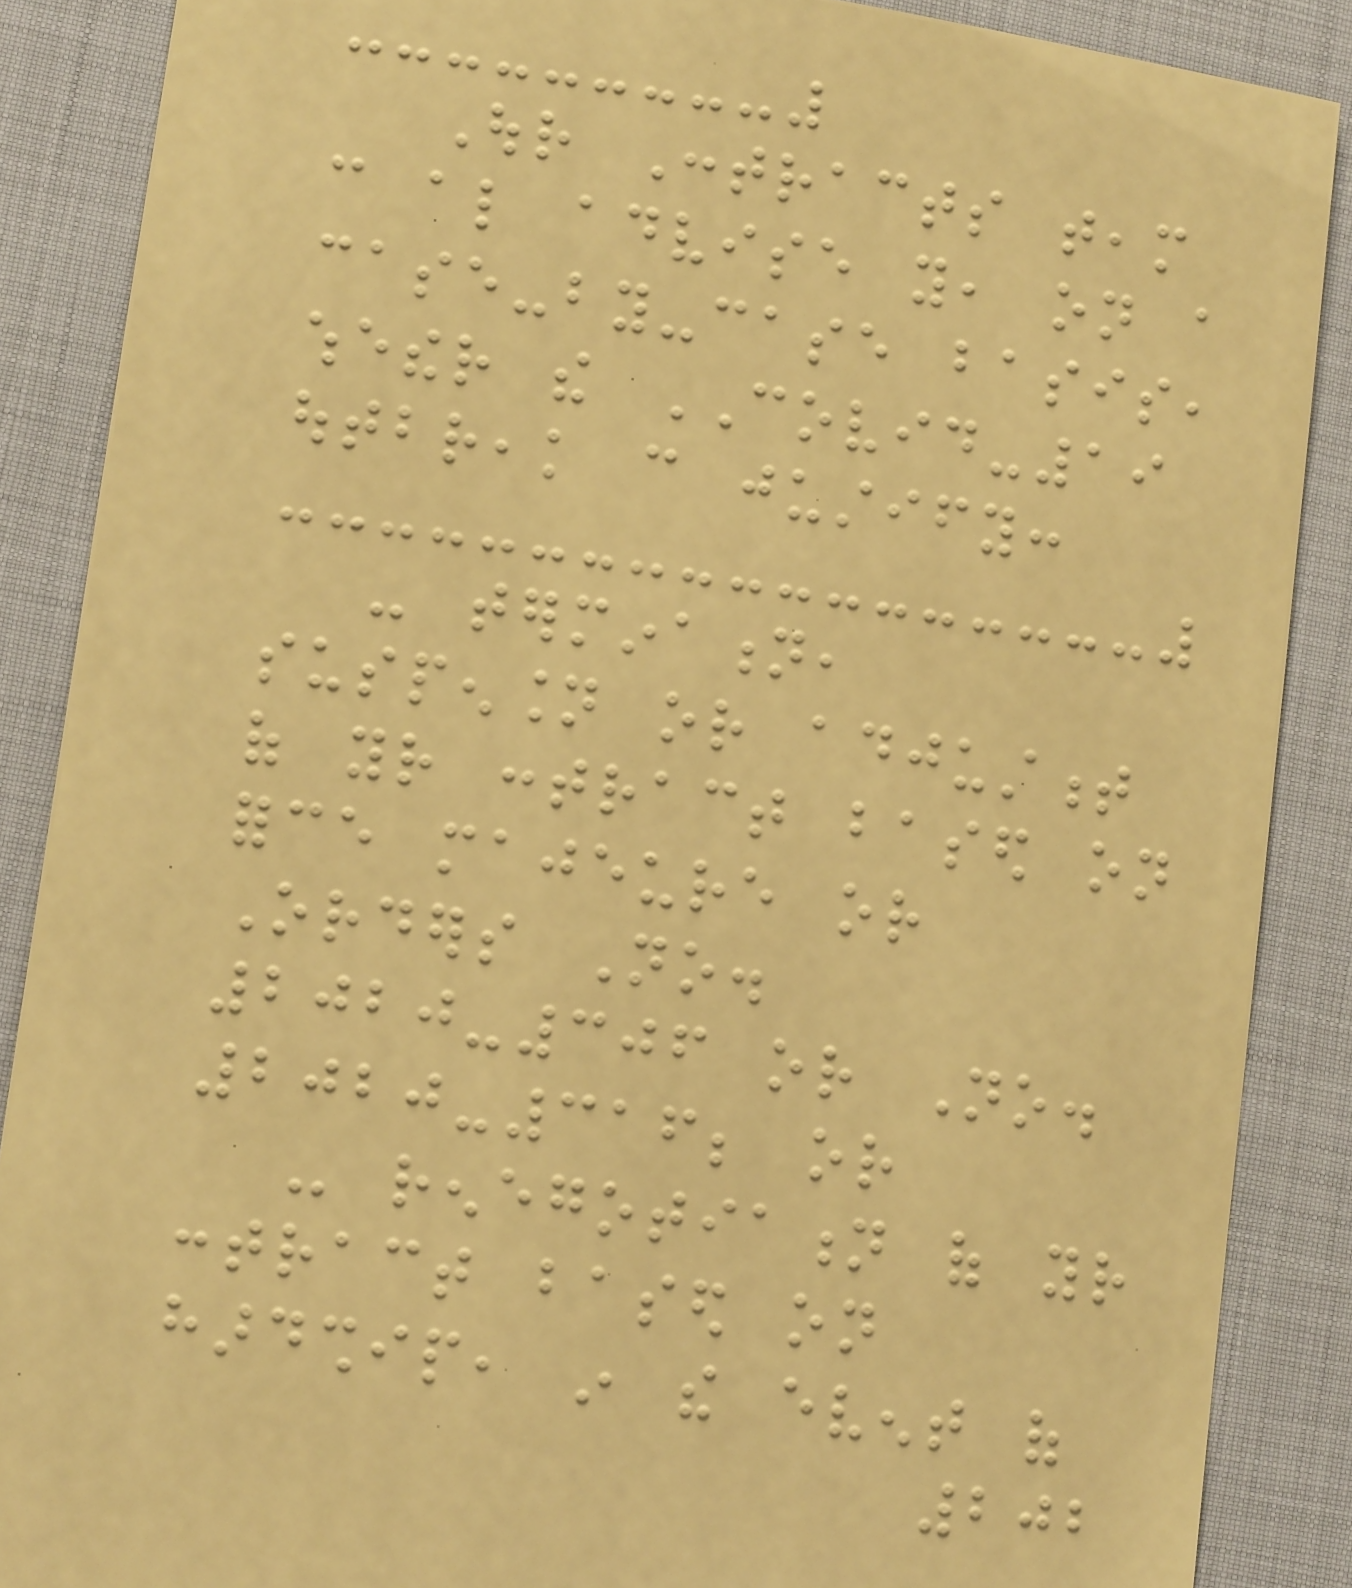Our Contracts team
can also advise you, on a
case-by-case basis,
whether the COVID-19
outbreak can justify:
- termination,
suspension or adjustment
of your contract based on
force majeure or
Orders No.
2020-306 or No.
2020-316; or
- renegotiation of your
contract based on
hardship, in the event of
202
